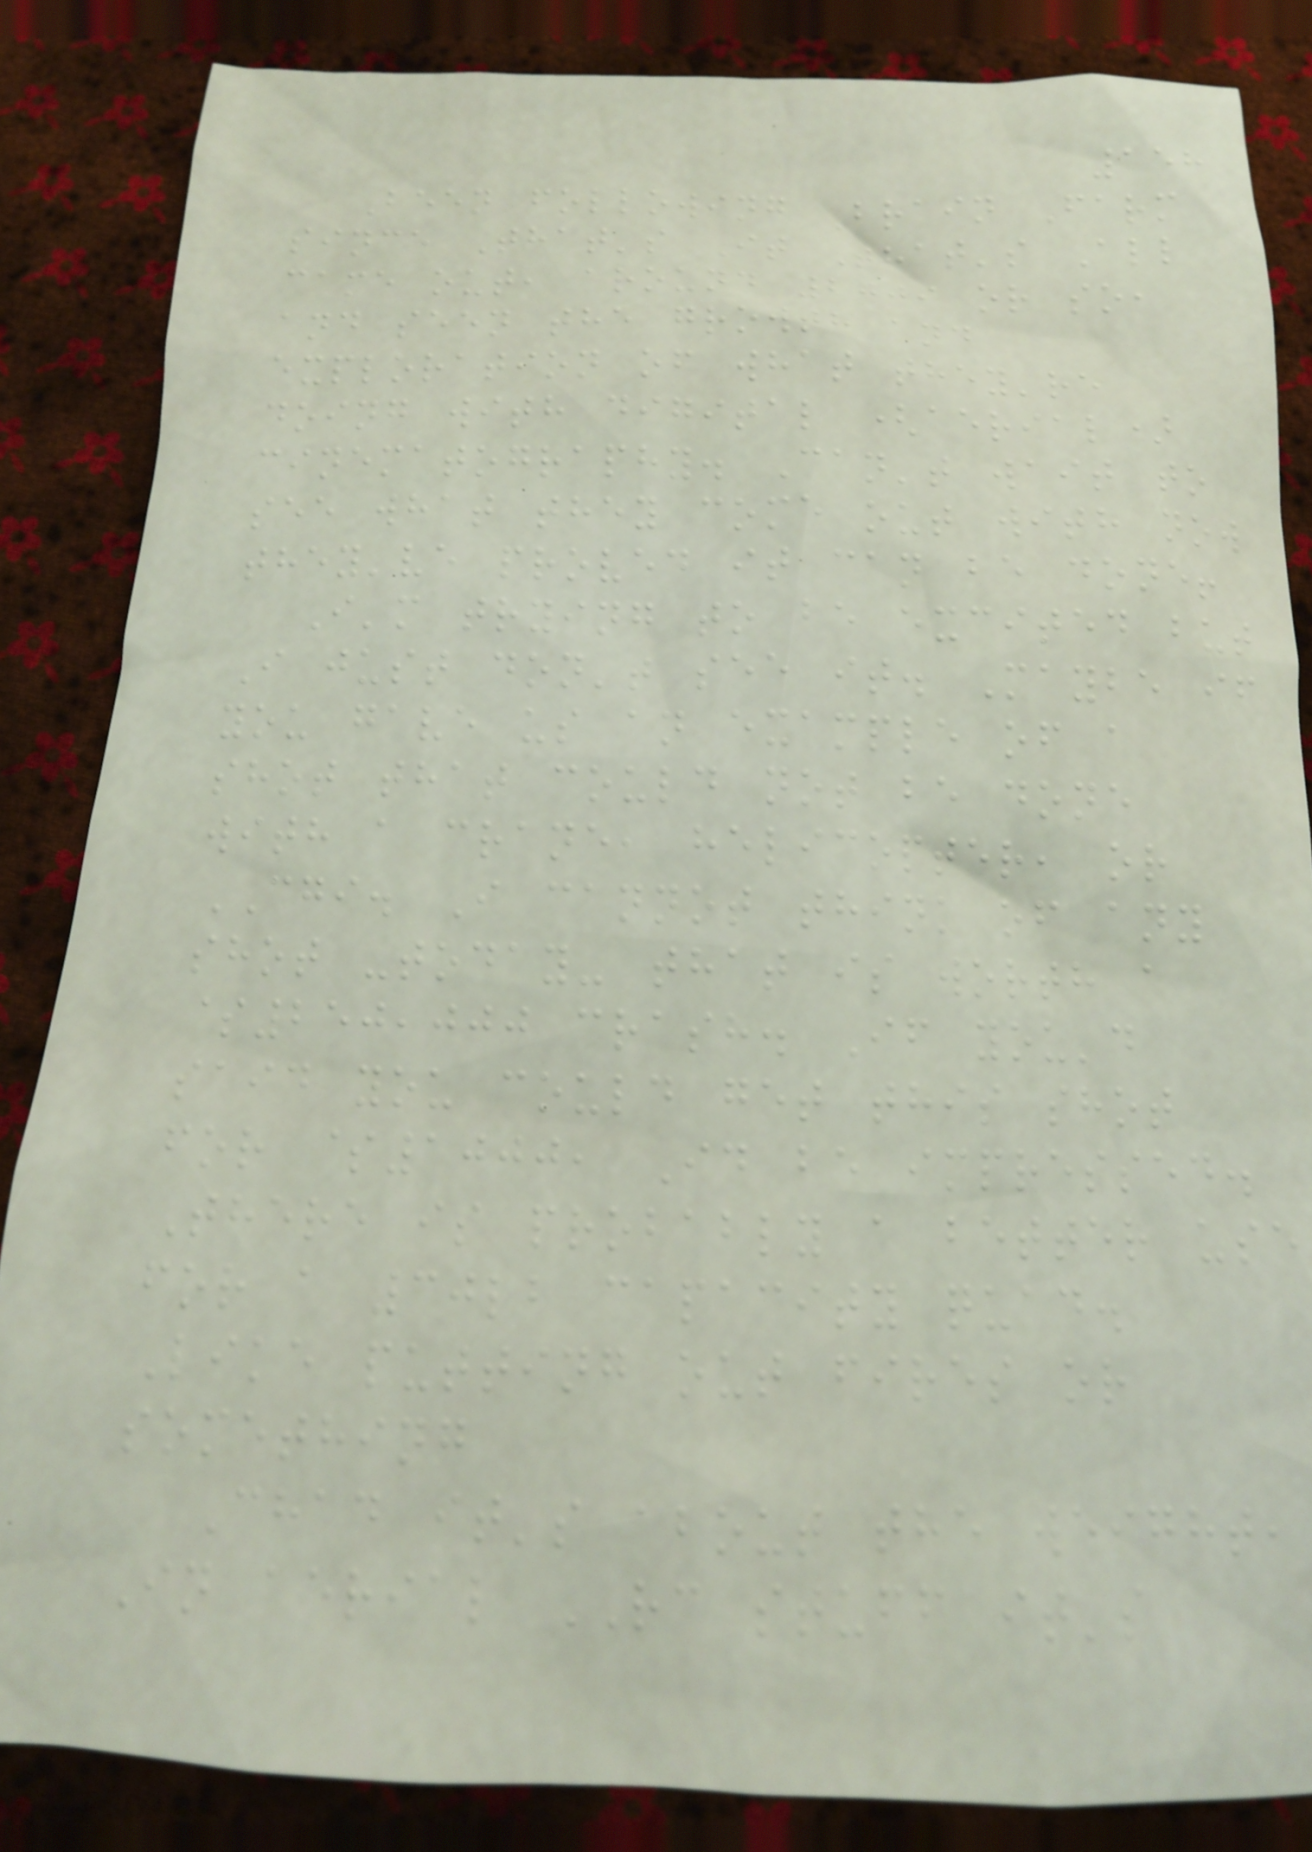158
Been following Brain Farm
since That's It That's All
came out, around 2009 or so,
and seen the growth and
exploration of what they're
doing with digital (aerial)
cinematography. Can't wait to
see what they come out with now
they've proved it can be done!
I'm trying to be excited but
I just don't see it. Maybe if
you gave us an example of a
shot that could not be done
with a crane, helicopter, or
CGI. I cannot think of any
shot -today- that is worth a
$250,000 crash. If you'd
said you could get this shot
for $1000, Id be impressed.
There is probably a better use
for a 30lb capacity quad.
Like putting out fires or
something
Chad it's about the weight,
In aerial RC stuff it's
